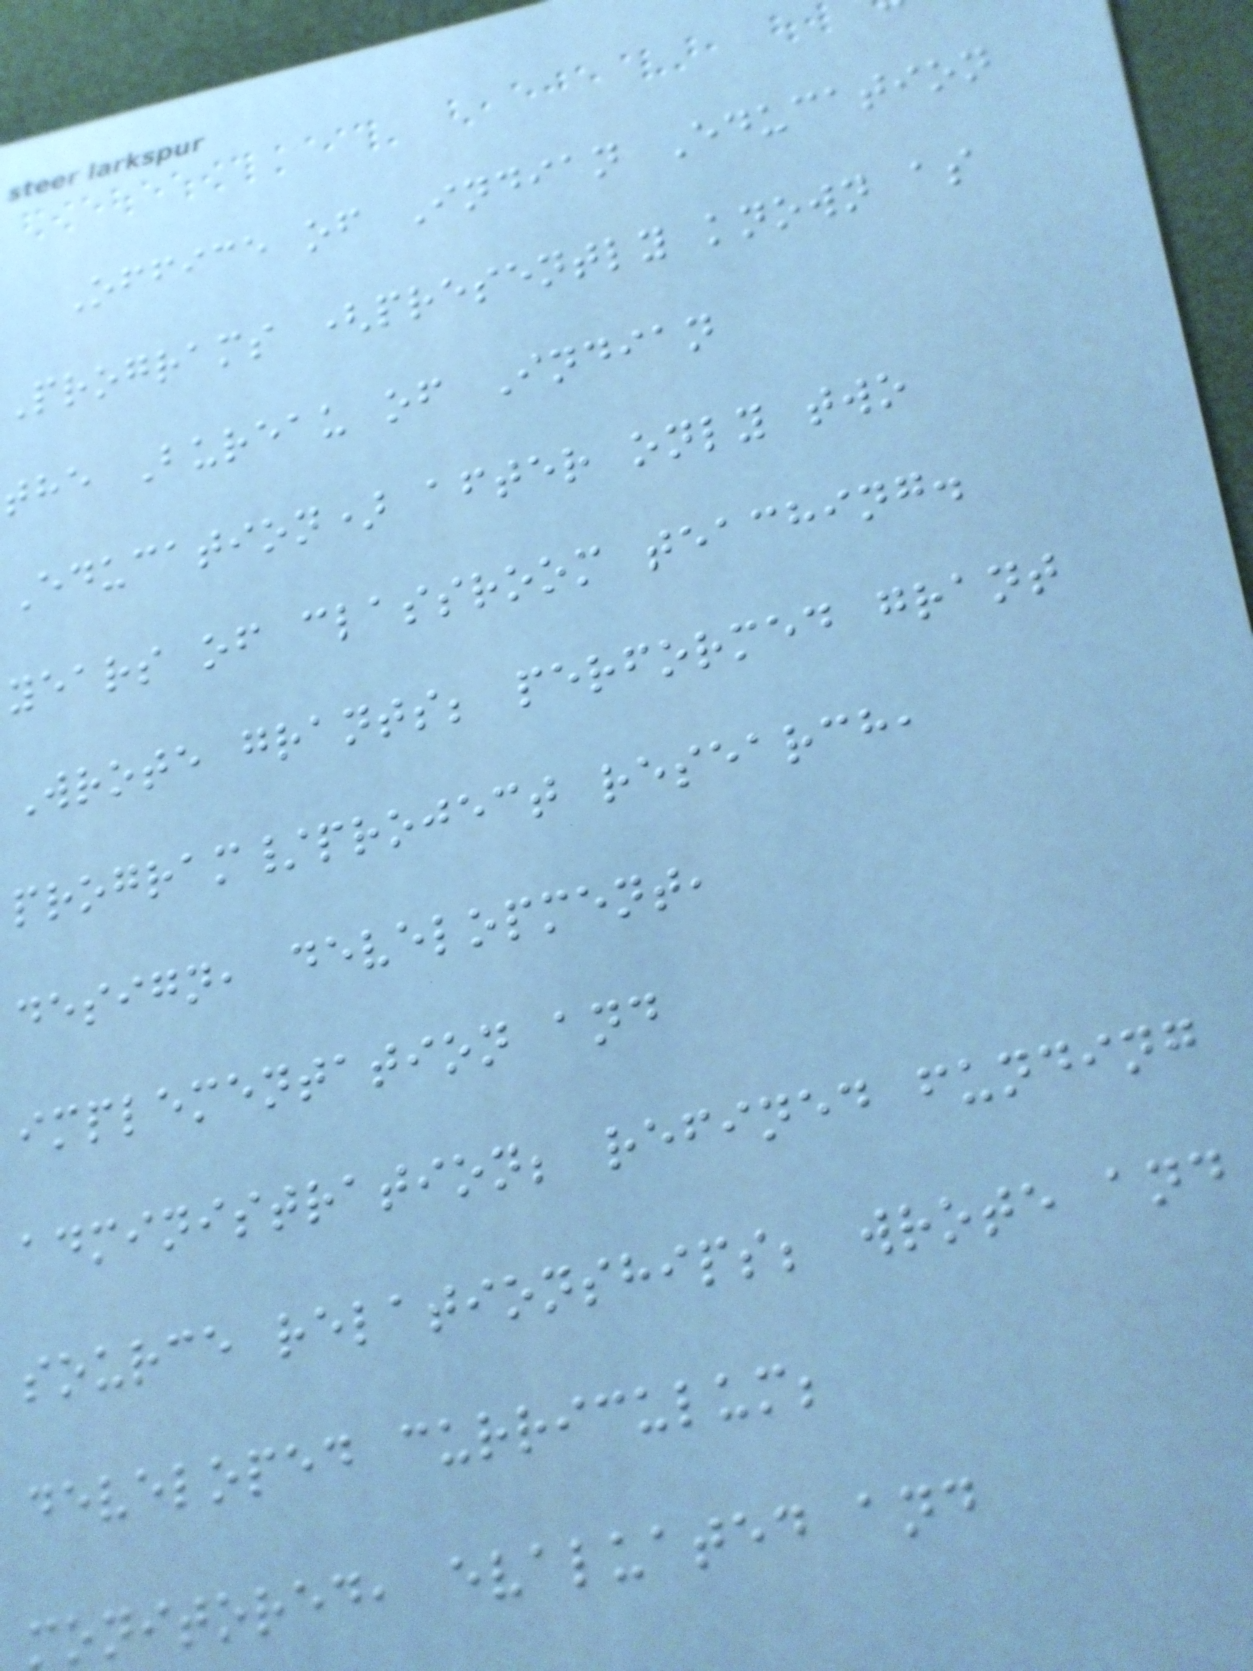Office of Indian Education
Programs (presently known as
the Bureau of Indian
Education) after only two
years of classroom teaching.
Wrote grants; performed grant
program/project research,
design, development,
implementation and
administration; refined funding
source relationships; wrote and
developed curriculum;
monitored, evaluated and
